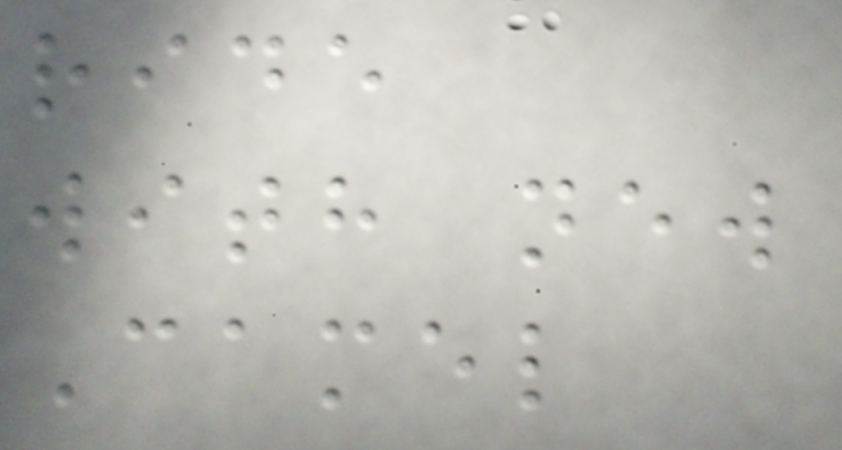ride
with new
Camel
